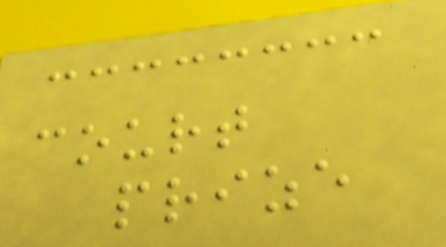court
prize
